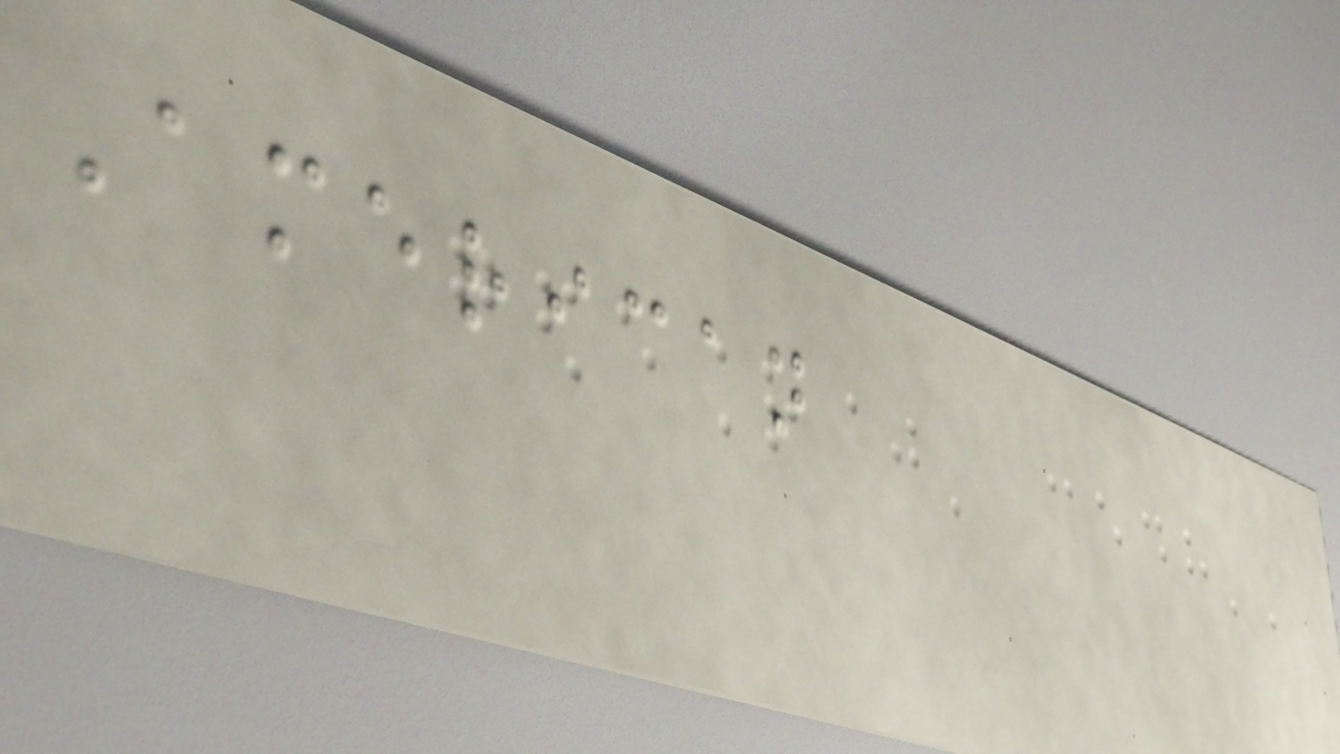American
